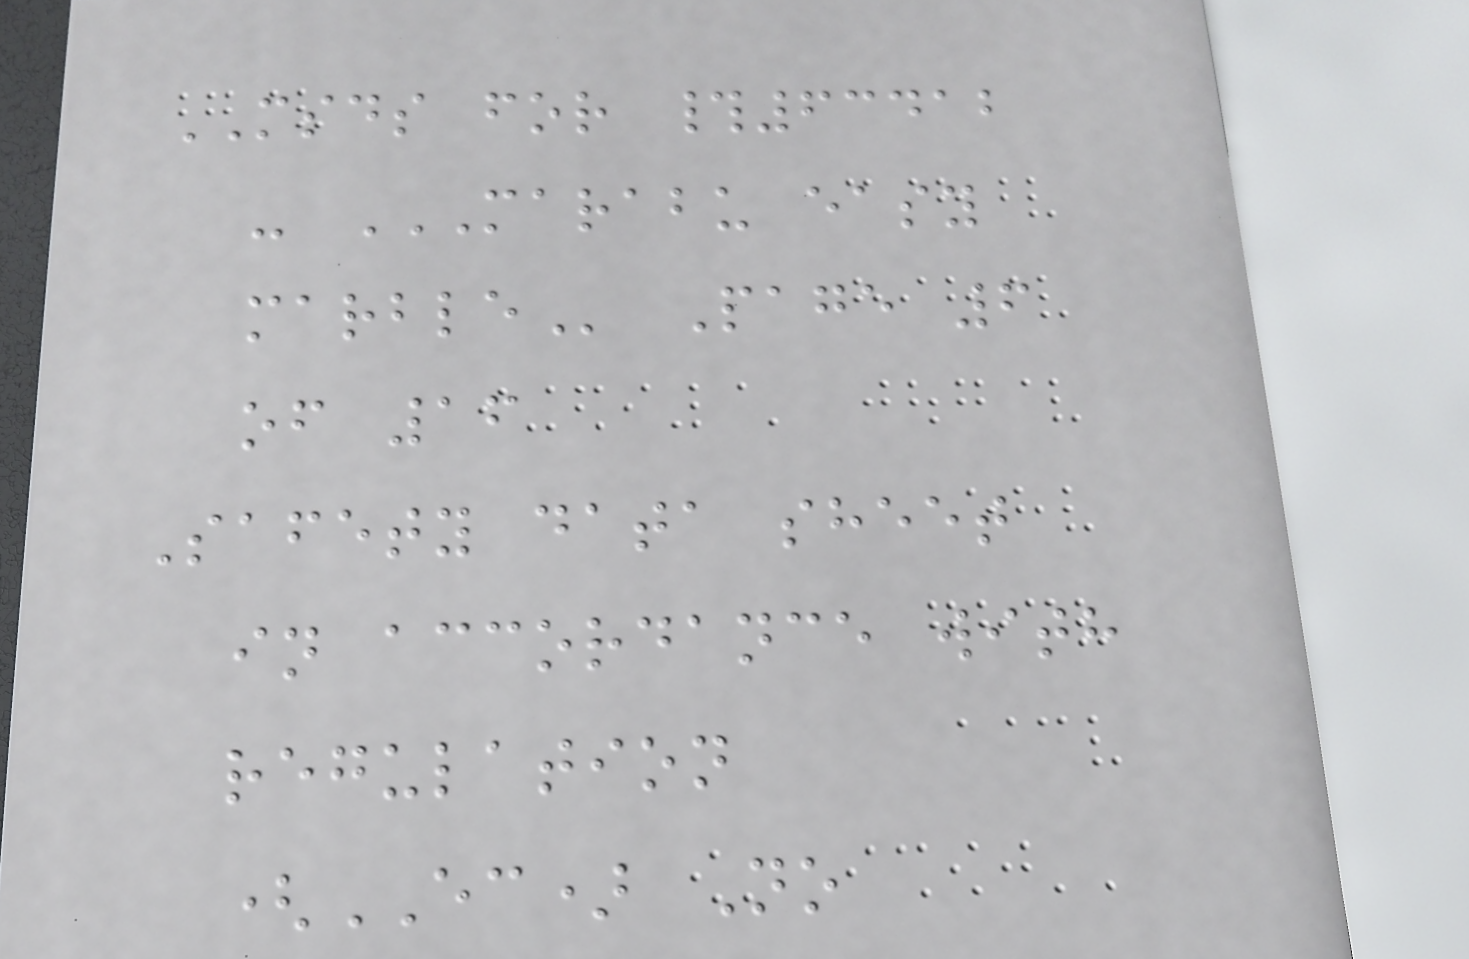MSDS for #63412
- MARABU EASY
MARBLE Page 6
of 16
Safety data sheet
in accordance with
regulation
(EC) No
